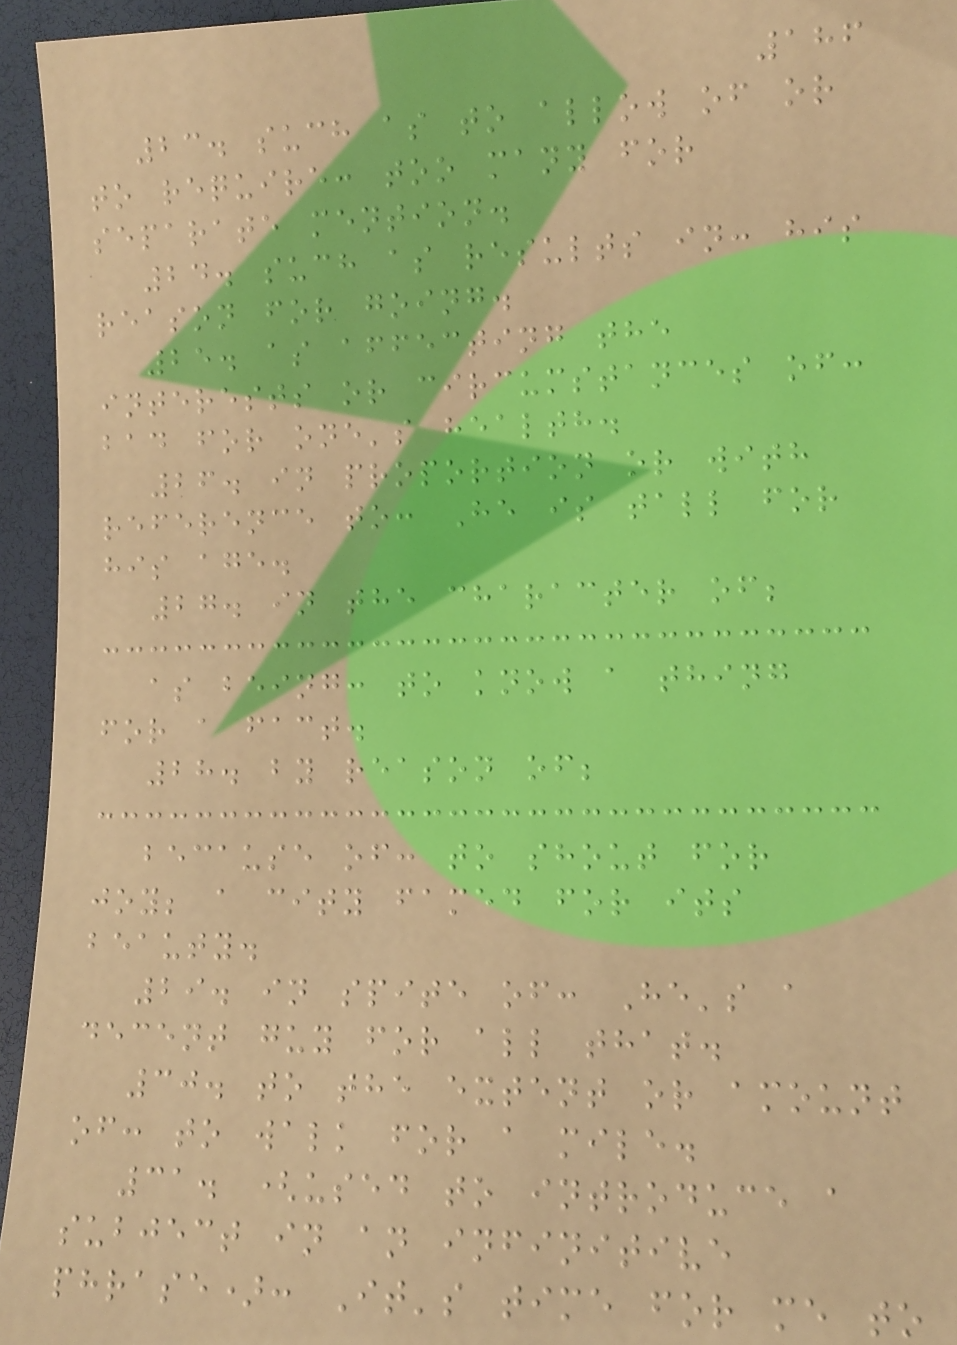186
23. such as to allow of or
to require: too many for
separate mention.
24. such as results in: his
reason for going.
25. as affecting the
interests or circumstances of:
bad for one's health.
26. in proportion or with
reference to: He is tall for
his age.
27. in the character of;
as being: to know a thing
for a fact.
28. by reason of;
because of: to shout for
joy; a city famed for its
beauty.
29. in spite of: He's a
decent guy for all that.
30. to the extent or amount
of: to walk for a mile.
31. (used to introduce a
subject in an infinitive
phrase): It's time for me to
